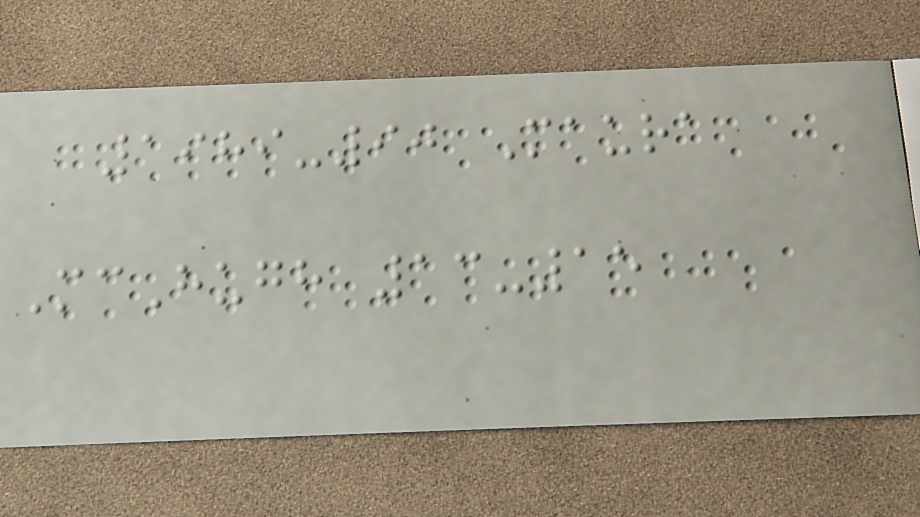1989-90 Maura
McHugh 13-15
